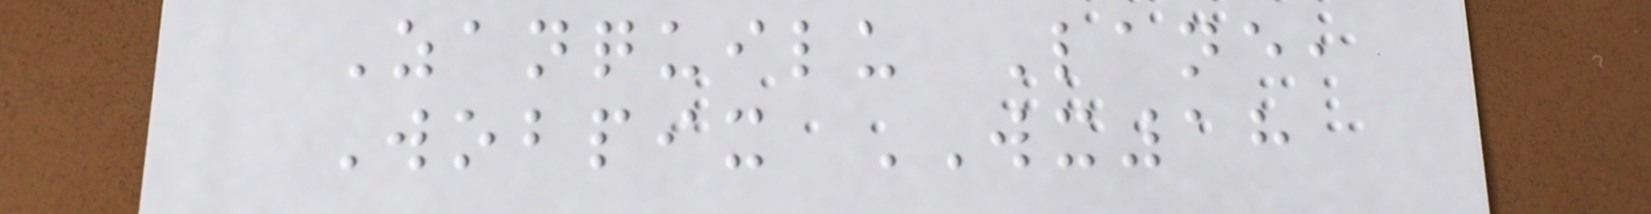Zanquilu Lane,
Wobpix WX18
